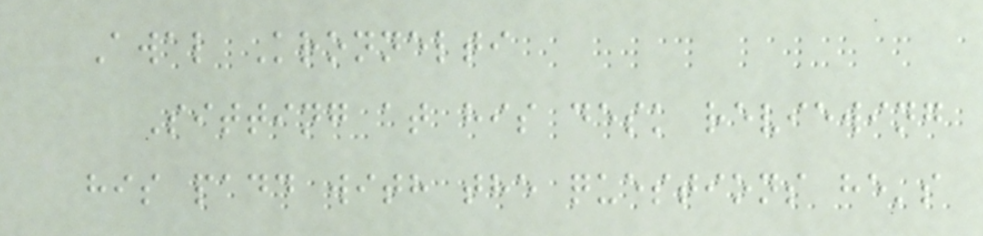Awal Kronnelti
Sitting at his desk reviewing
his padd with the questions he's
